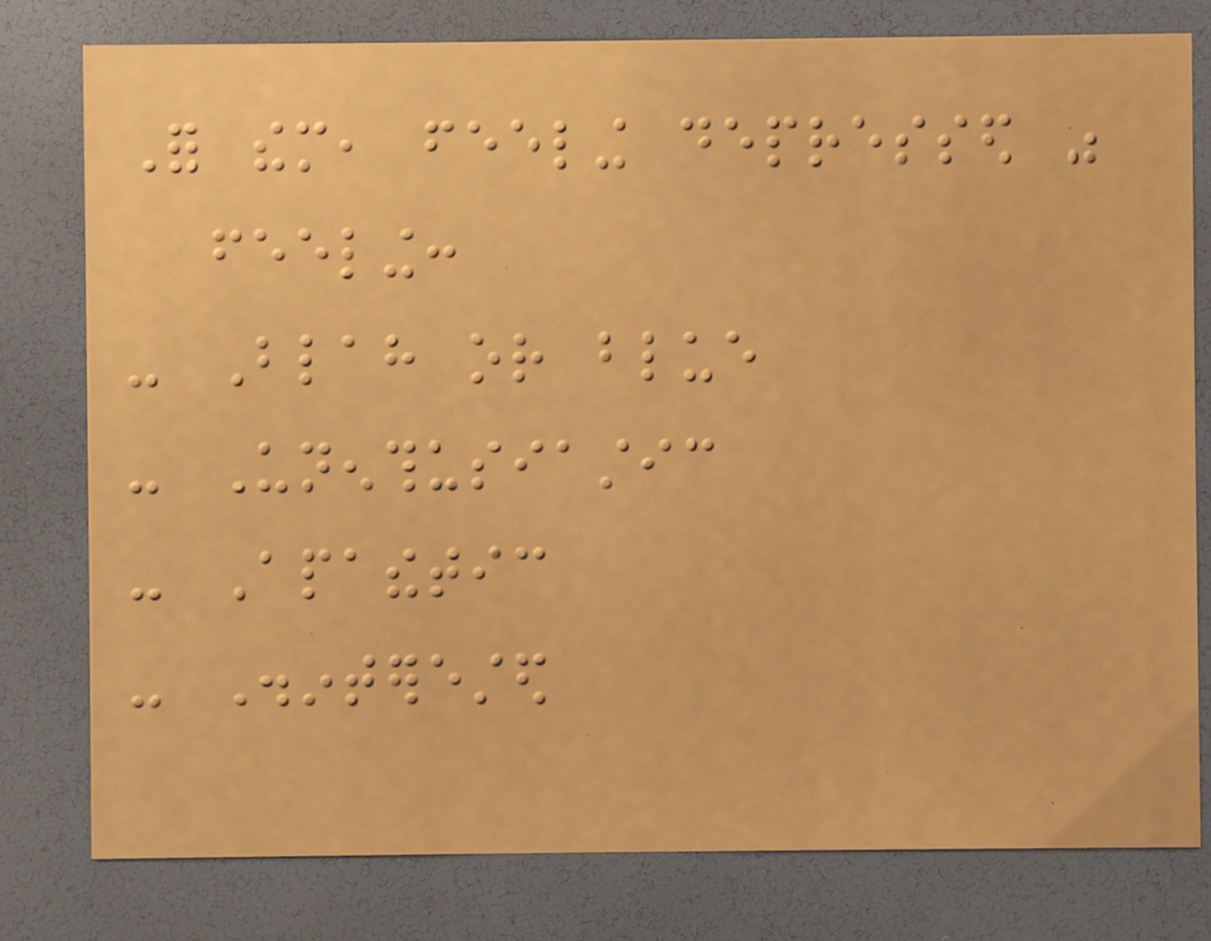For them, feeling depressed was
feeling:
- Blah or blue
- Unenthusiastic
- Apathetic
- Disinterested
